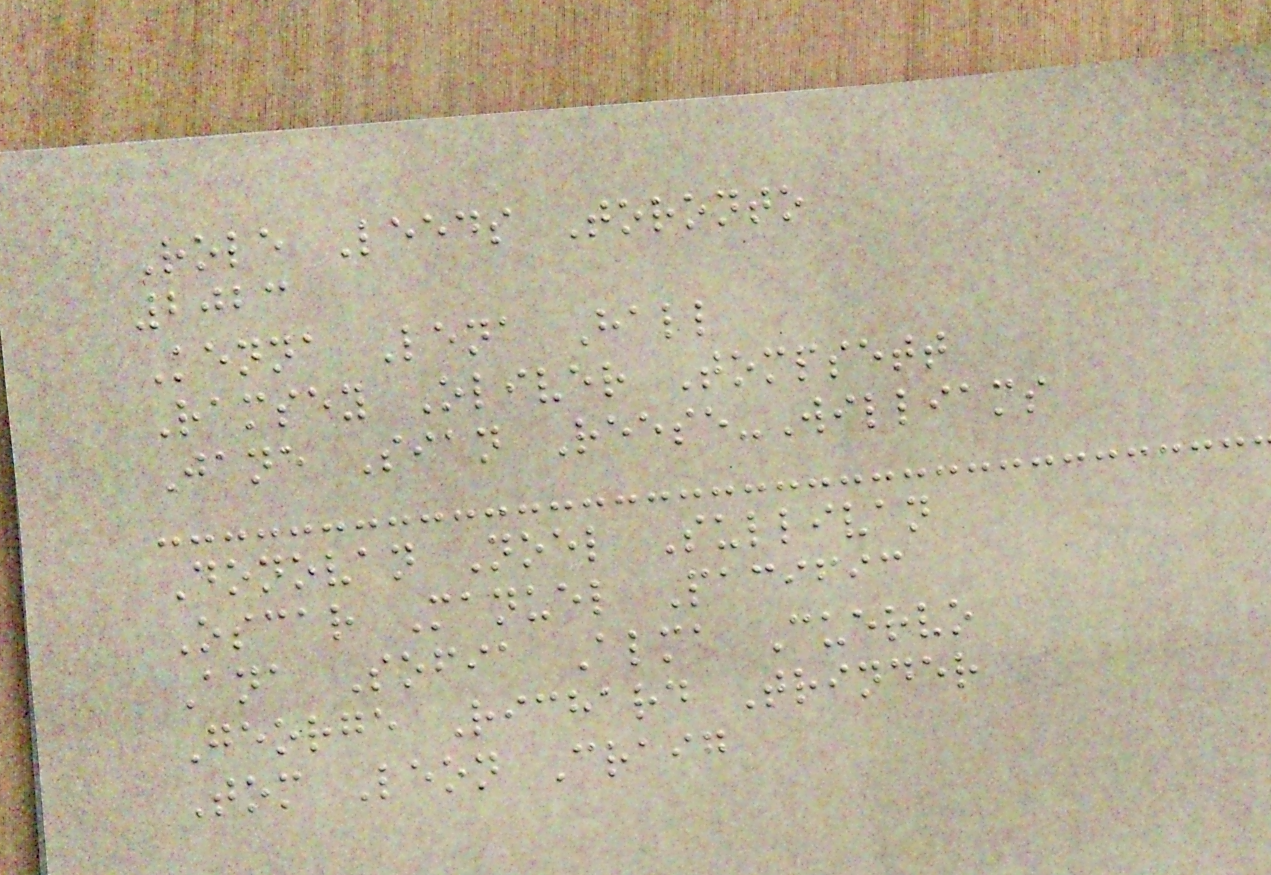Role Leeds Toronto
2023
Kenna Lena Hall
Ramsey Oliver Tompsett
Jane Sian Reese-Williams
Donovan Noel Sullivan
Oscar Manuel Pacific
Ana Sofia Alma Cuervo
George Richard Trinder
Tom Leon Craig
